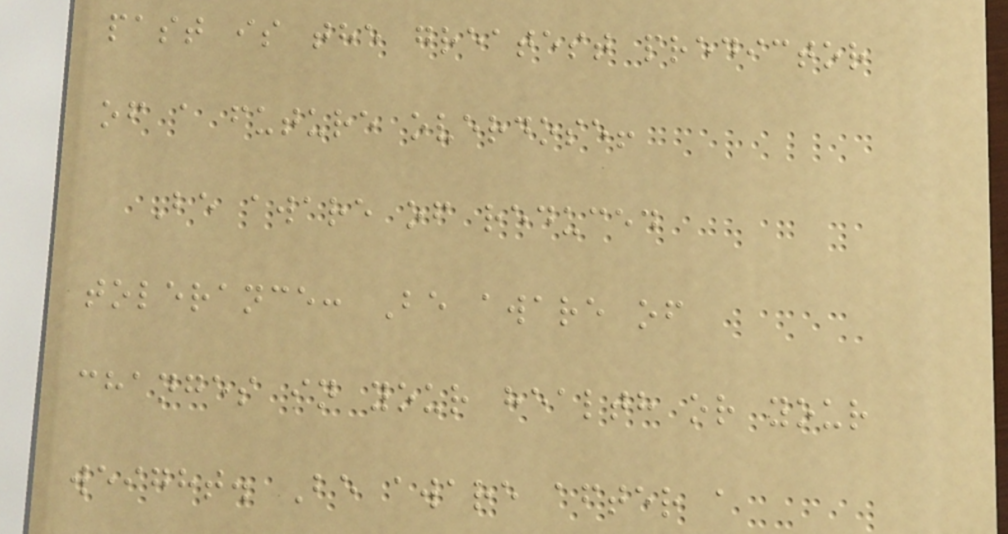past is the greatest predictor
of a future overdose!
Be aware of reduced
tolerance: Be aware of
changes in your health or your
weight. Be aware after a
